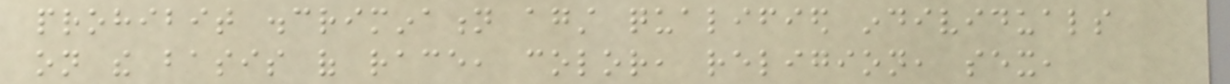prohibit discrimination against qualified individuals
on the basis of race, color, religion, sex,
